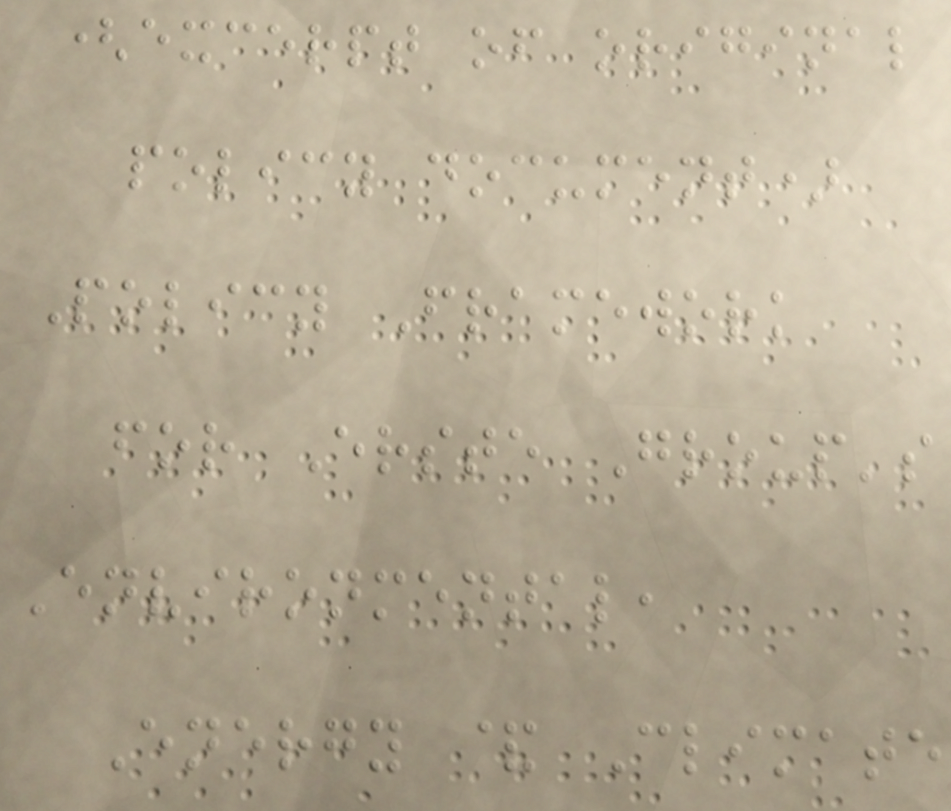(excerpt of original
policy document)
Policy Framework
for Erste Group's
Environmental,
Energy & Climate
